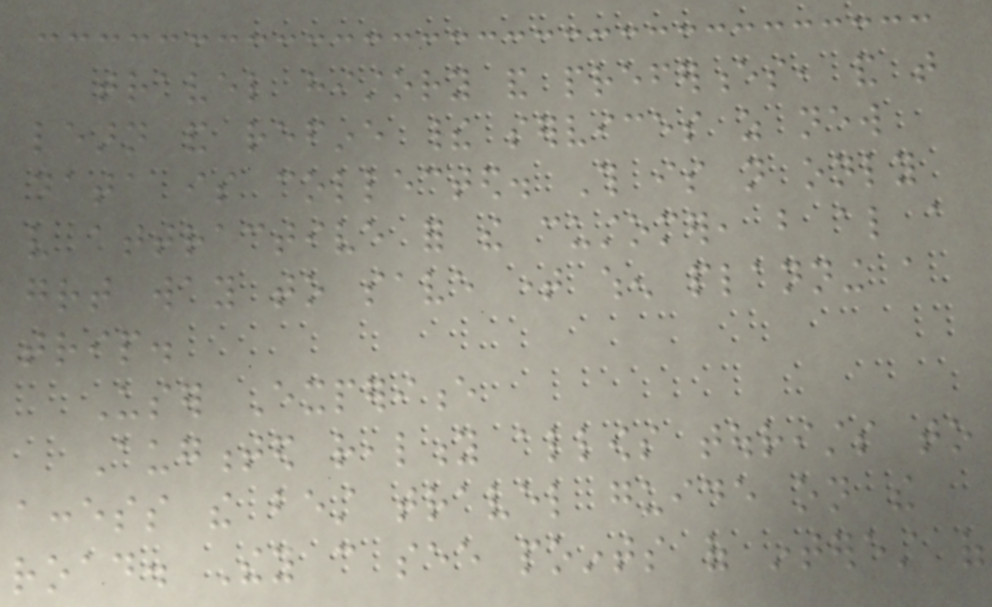travel history and preferences, and that
learn and refine their services as new
data is collected. This is not only
very attractive for the customer, but also a
great way to save time when planning a
trip.
User Experience
Augmented reality allows tourists to
access the best travel guide on the
road. They can see points of interest of
